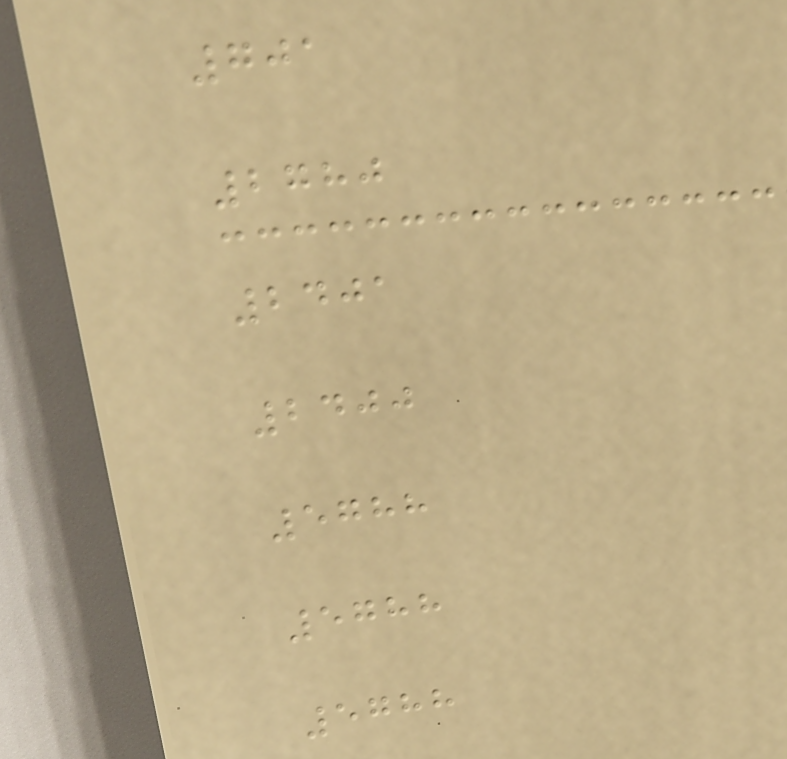701
2780
2401
2400
5788
5788
5788
